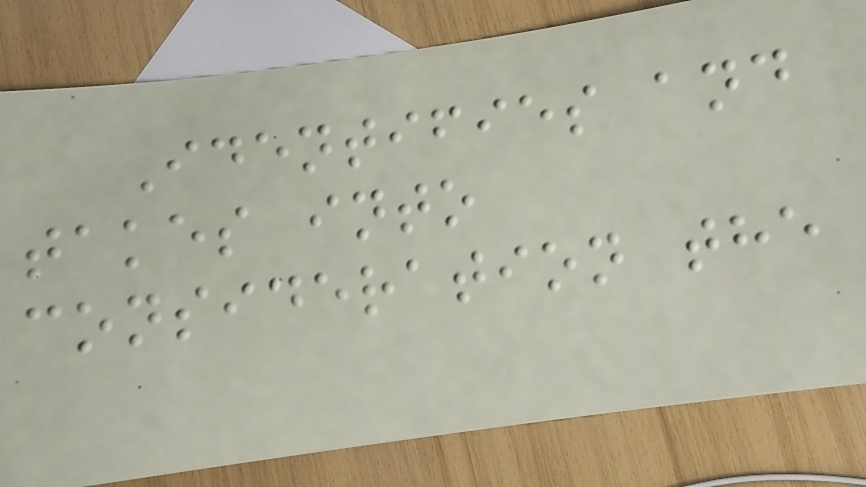Identifies and
takes into
consideration the
